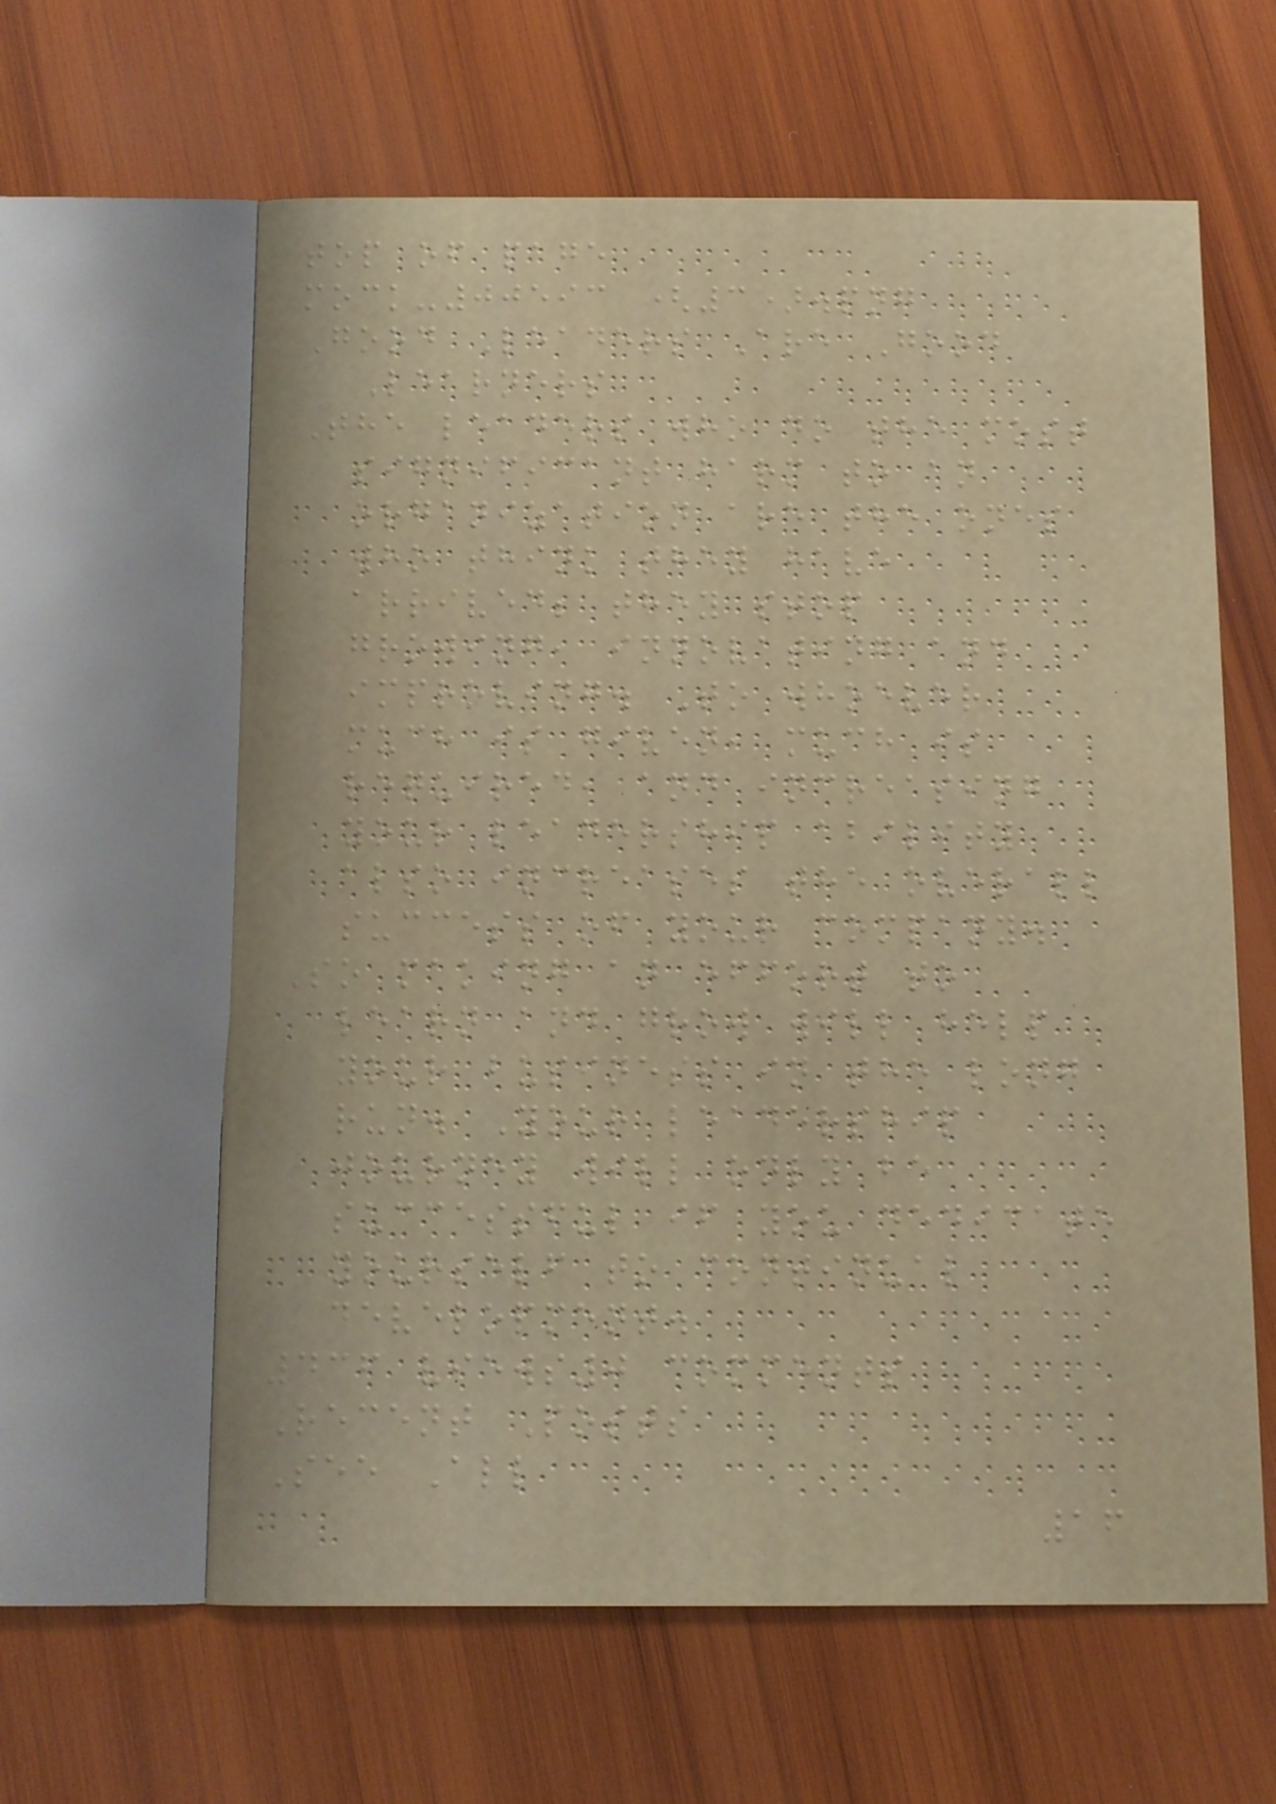top of page
mock-00593 (3).png
Good Leaders Are Good
Learners
The leaders who do the most
significant harm to an
organization are the ones
who think they have
arrived; they stop
growing, innovating and
improving. To whoever
much is given, much is
required, and increasing
your leadership ability
also increases the overall
success of your company.
So making an effort to
learn and grow will help
your business in the long
run. Your leadership
journey will only be
successful if you dedicate
yourself to continual
development.
436 views0 comments
Recent Posts
See All
16
